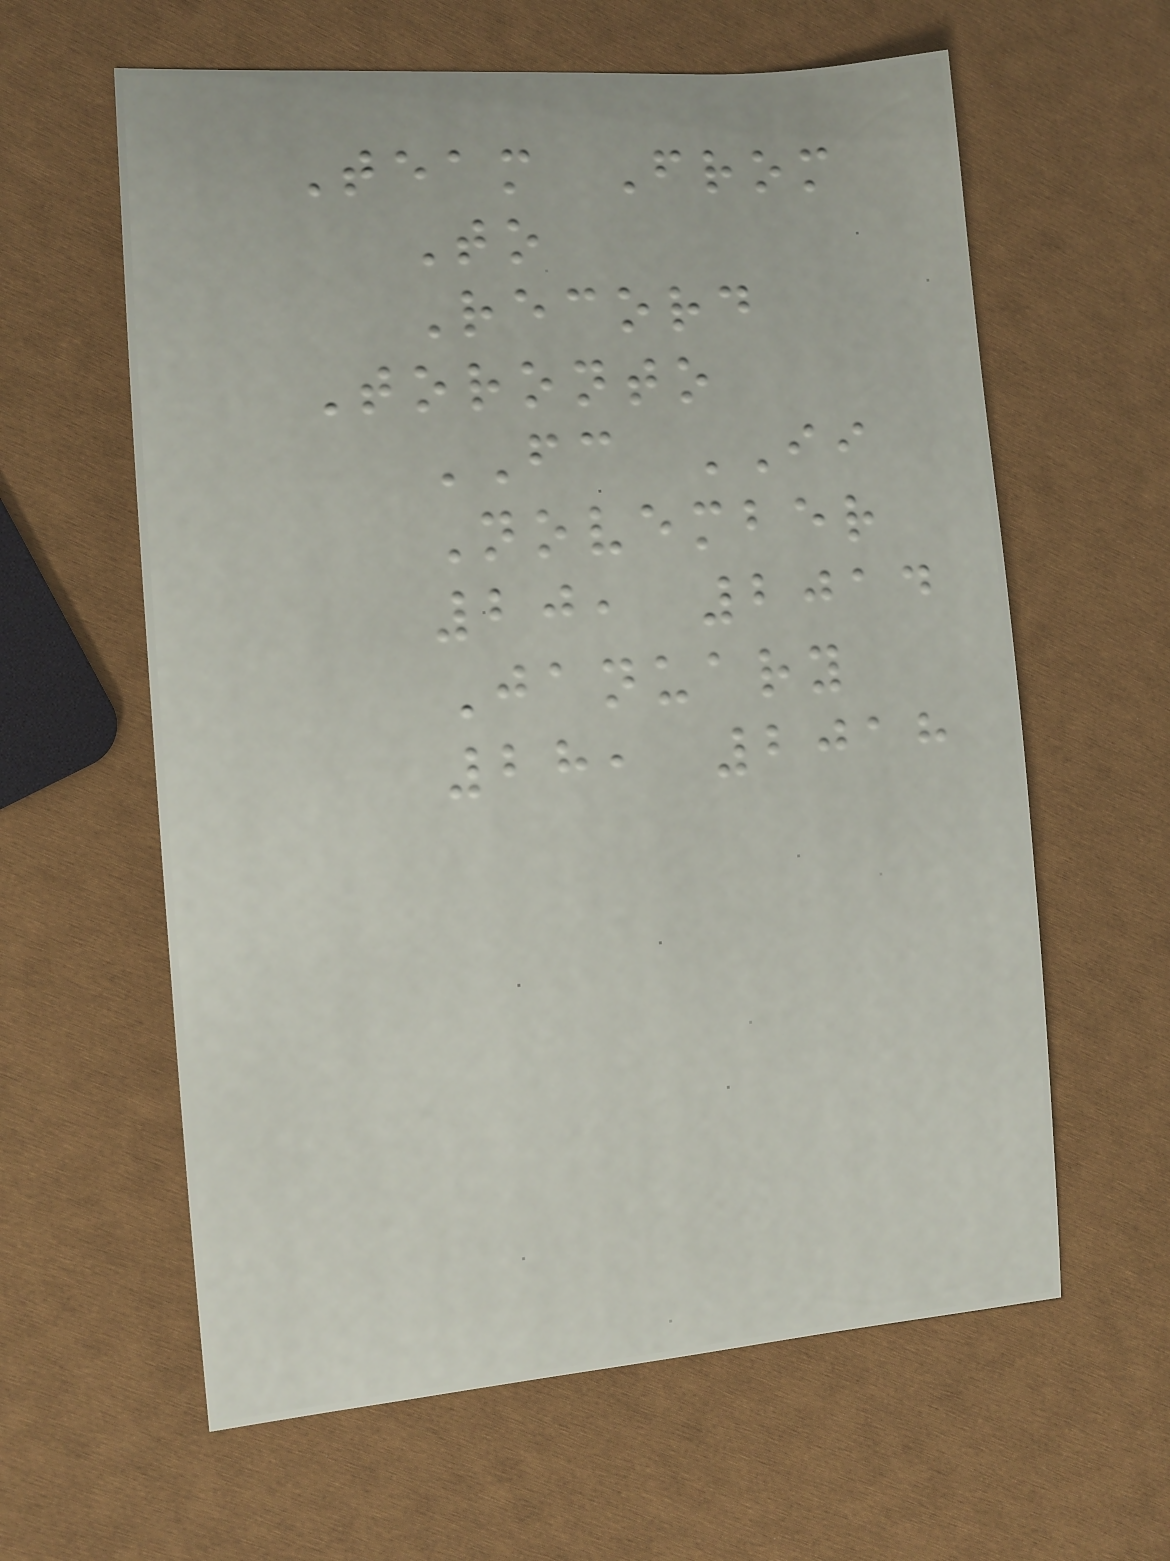Team From
To
Record
Toronto
FC II
November
20, 2014
January
28, 2018
